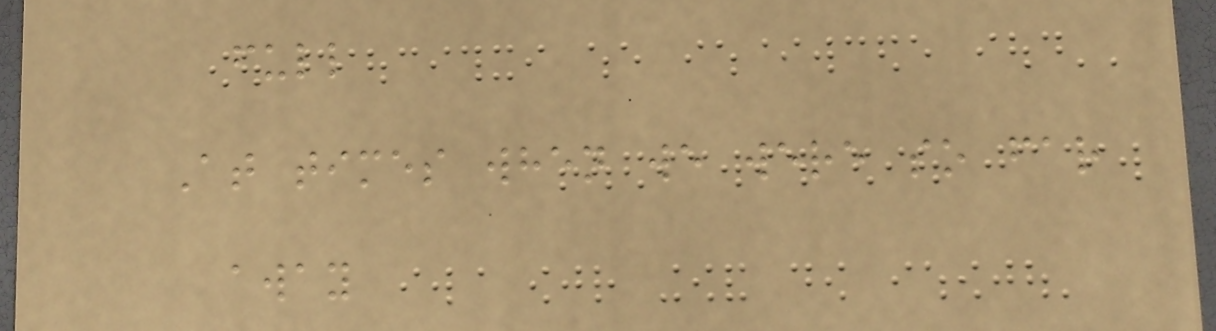full
At times when we were so far
away
